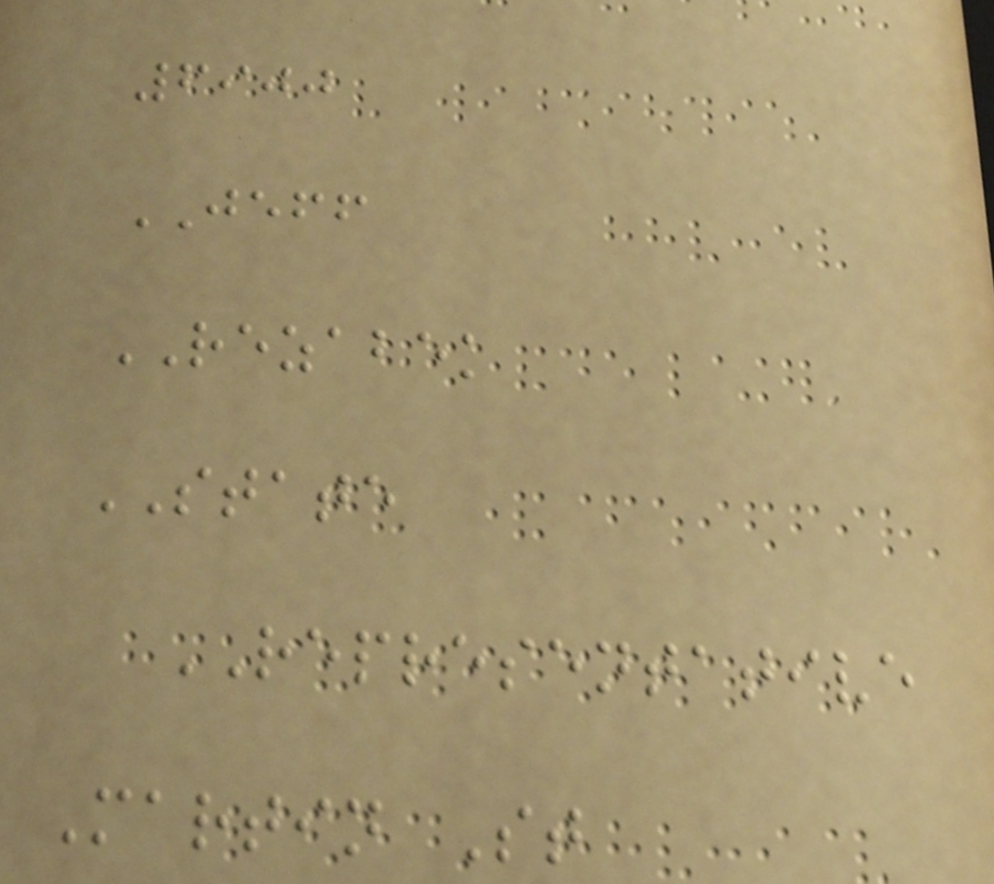6900
JEFF
REZABEK
STATE
REPRESENTATIVE
Martin St
